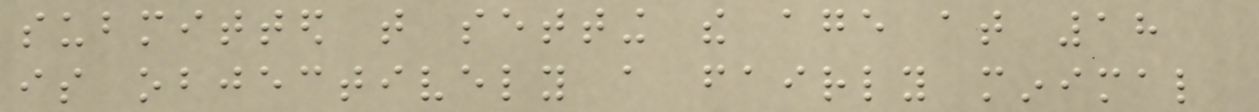submitted that setting the age at 18
is objectively a fairly minimal
